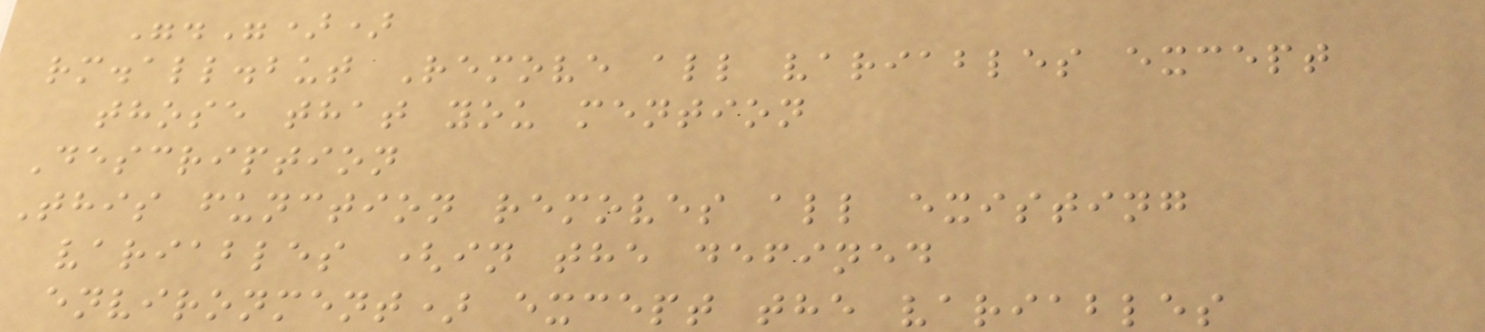"."))
rm.all.but Remove all variables except
those that you mention
Description
This function removes all existing
variables (in the defined
environment) except the variables
